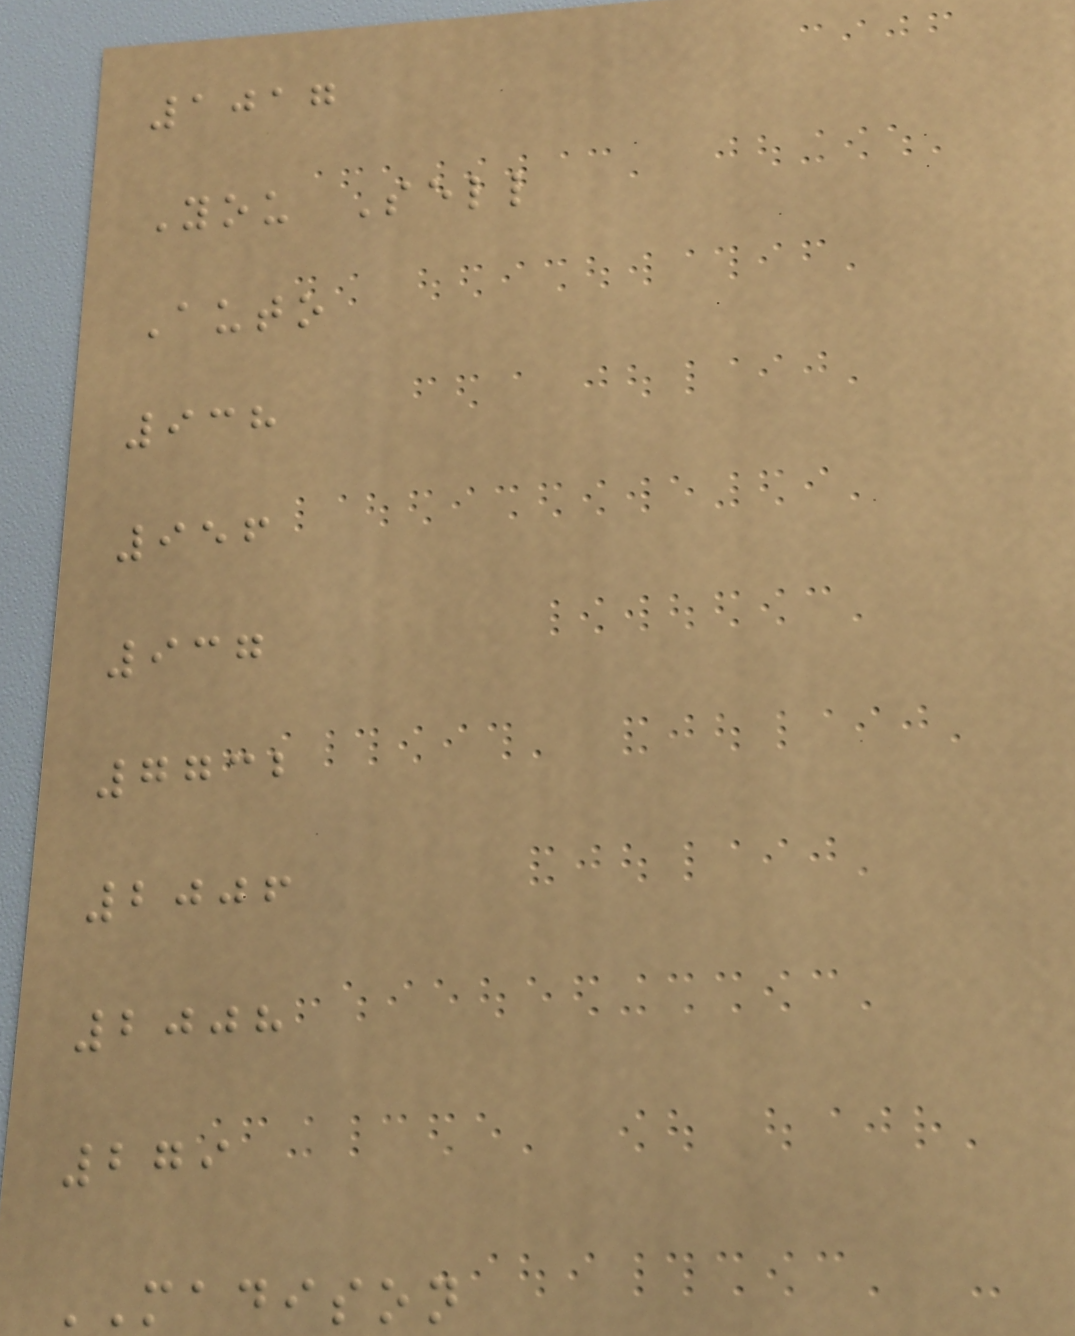1017
You Sell
Auto
938
956
937
7732
2006
2008
279
MADISON
